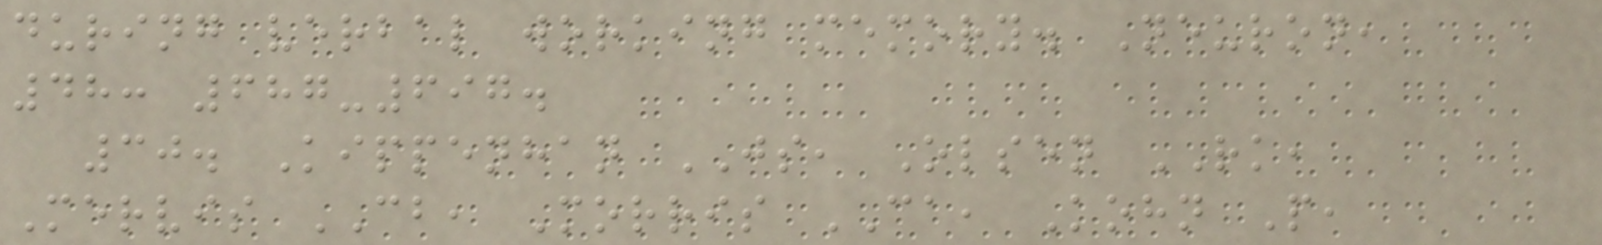during verbal working memory. Neuron,
48: 687-697.
30. Kippenhan JS, Olsen RK,
Mervis CB, Morris CA, Kohn P,
